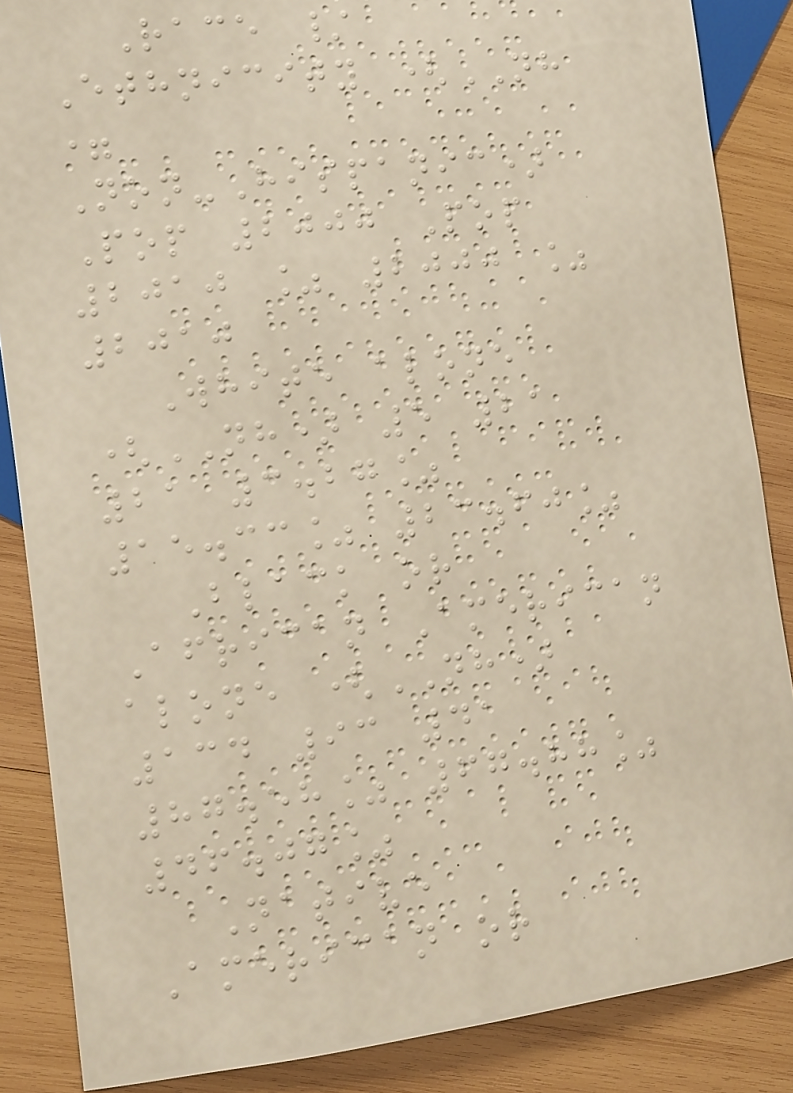Race /
Ethnicity (NH
=
Non-Hispanic)
Pop 2000 Pop
2010 % 2000 %
2010
White alone
(NH) 5 21
21 3.27%
15.33% 23.60%
Black or
African American
alone (NH)
134 93 41
87.58% 67.88%
46.07%
Native
American or
